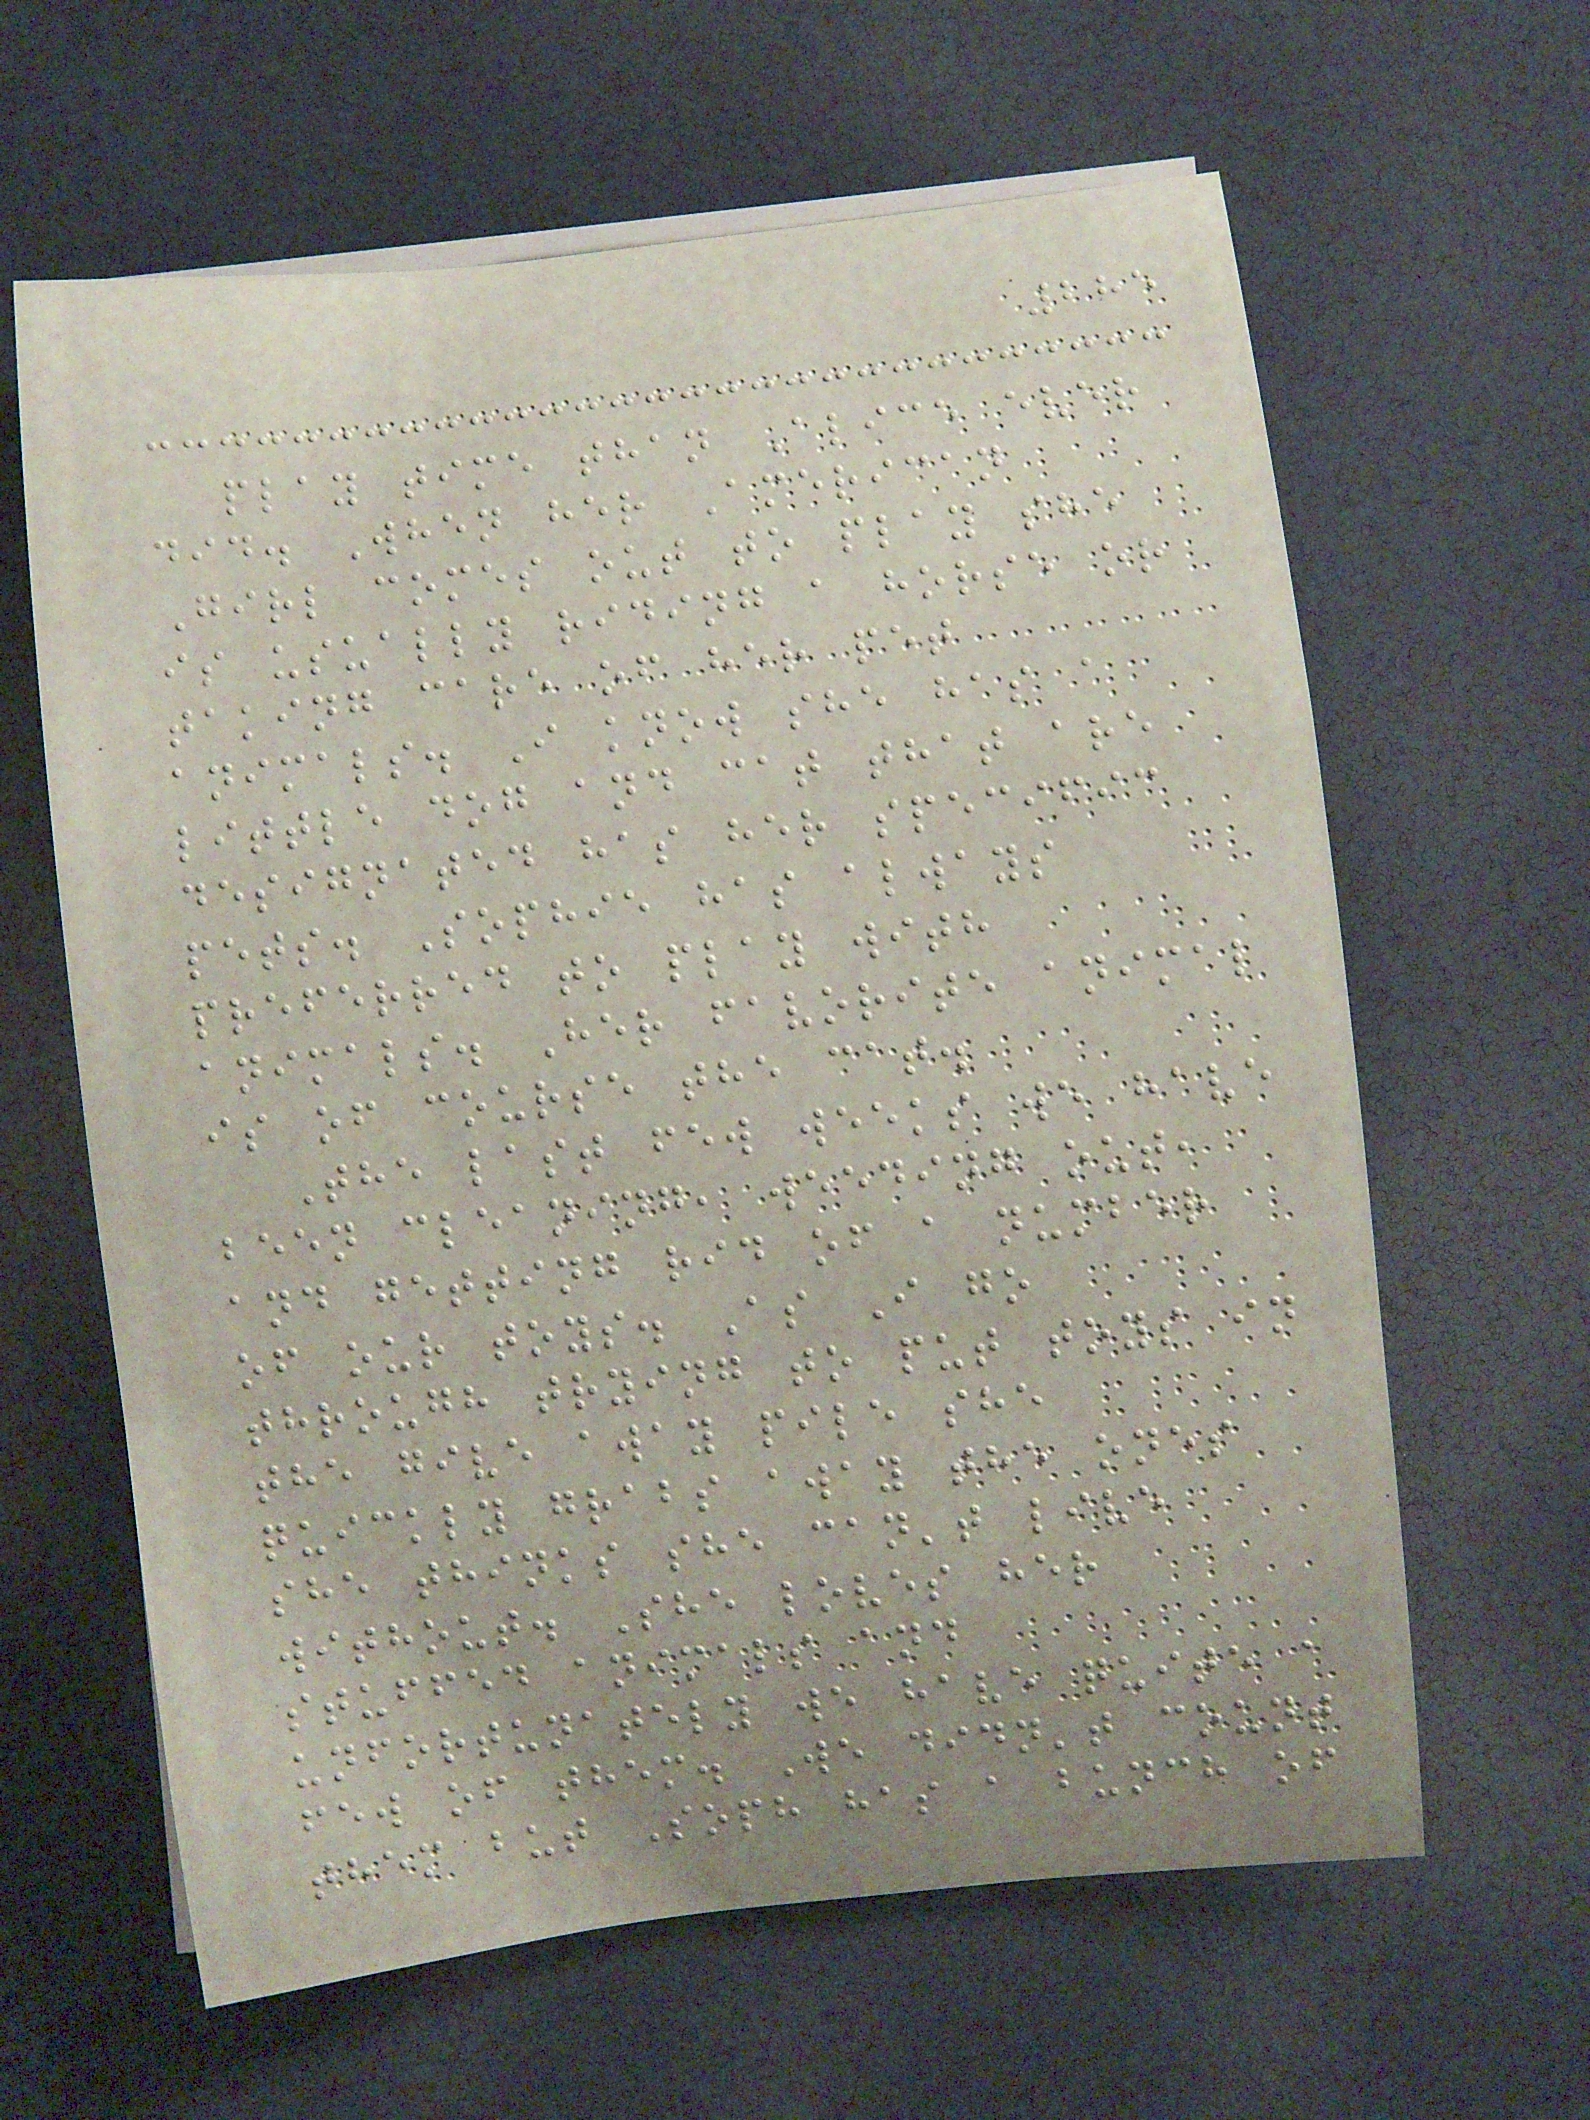285
play time than Alice ever
did. When her American
Girl comes out to play she
is usually riding a horse or
taking care of her pet
animals. I know she has a
little dog and cat that are
designated has her specific
pets. Sophie has always
preferred to play with
animals. Her favorite animal
is of course the cat.
The last few weeks we have
been cleaning, weeding out,
and getting rid of a number
of our toys. As I go
through trying to put toys in
the give away pile she
quickly grabs away the ones
she thinks she can't live
without. She loves her
stuffed animals and
unfortunately we have quite a
few of them. We didn't count
them but Soph has a bunch of
